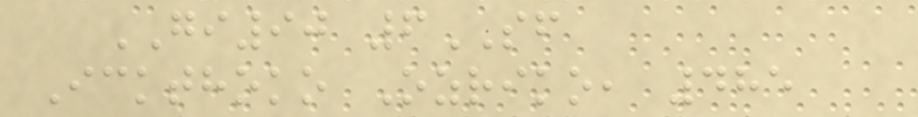GI90 6SF
Ickthoko Ozriko, 485
